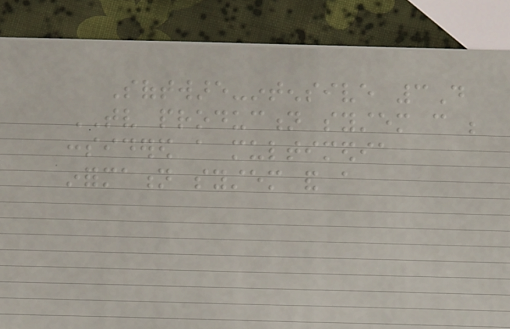Software-intensive 3D
TV production system can be
considered a multimedia
information system and a
